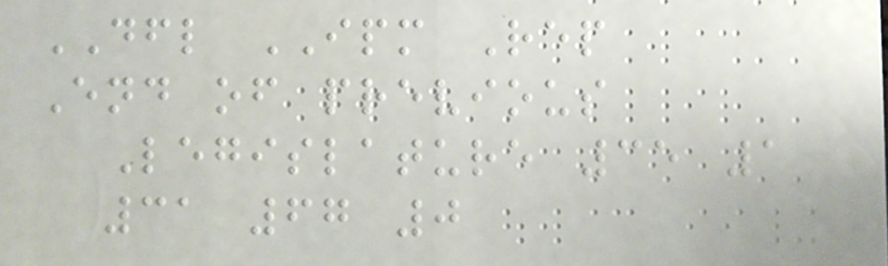DFL IPM Rep
End of previous
Legislature 35 1
31 67 0
